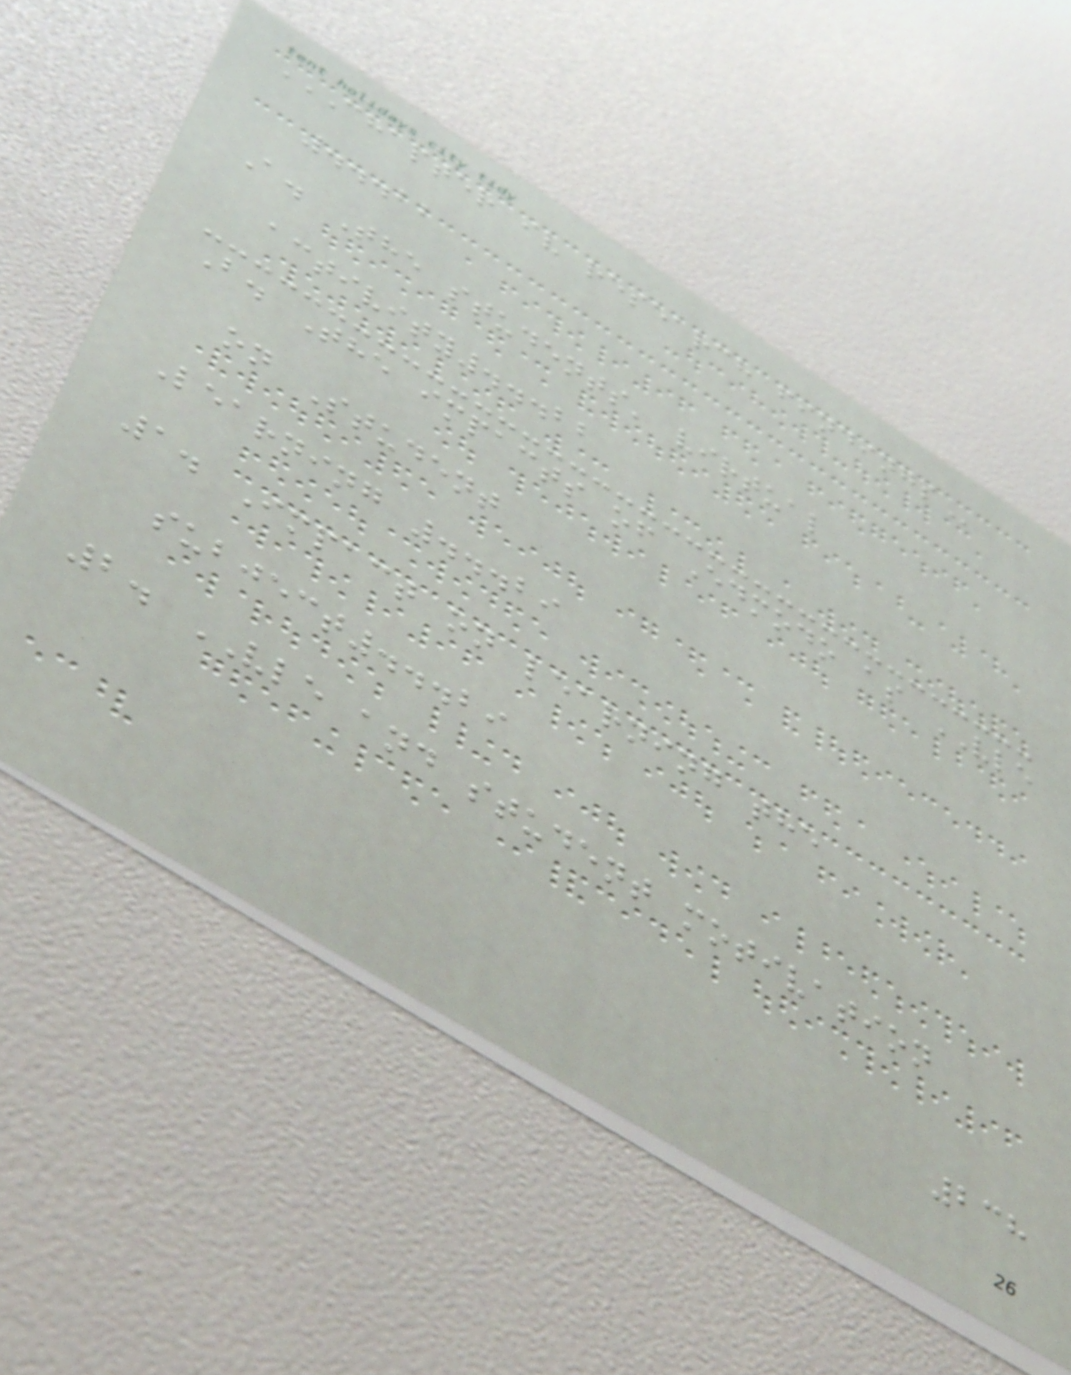CHAPTER IV RESEARCH FINDINGS
...22
A. The students' virtual
activity...22
B. The impacts of Edmodo as VLE
on Student
Learning ...29
1. Impact on learning the
subject...29
2. VLE and student motivation
238
